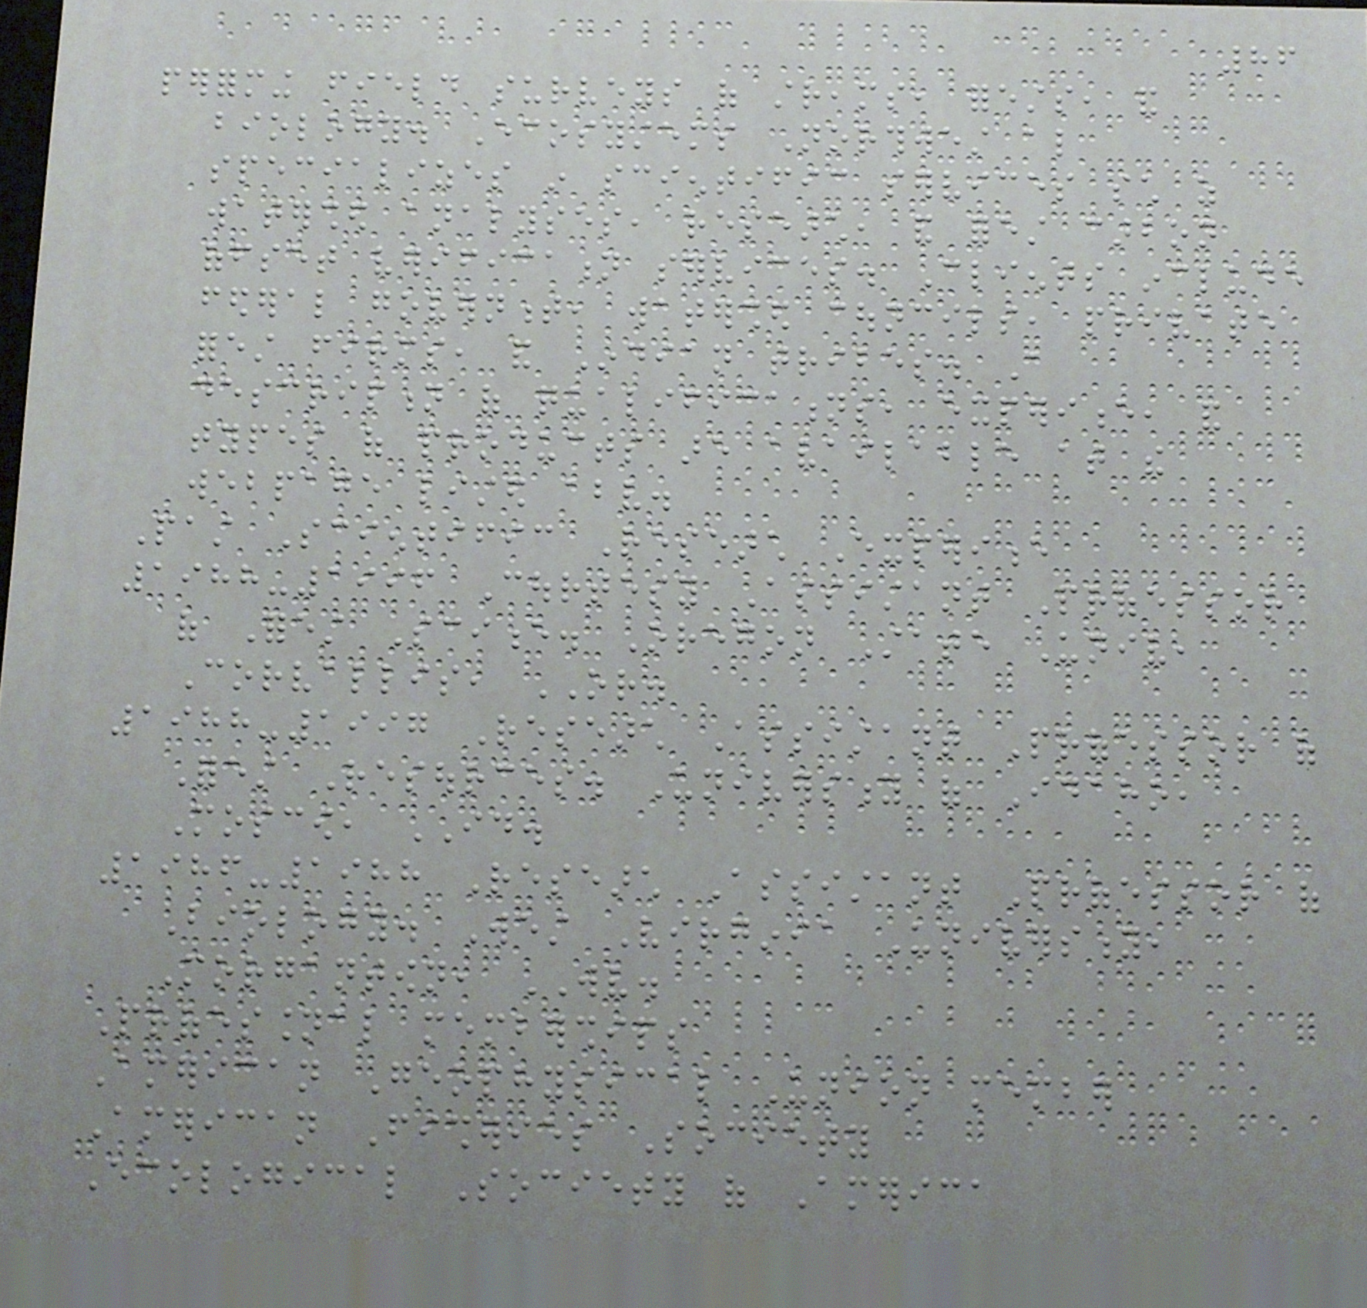86
performing field surveys of streams, forests, and
biology. Ecosystems Northwest also
specializes in scientific services such as
watershed analyses, research, and forest carbon
offset verification services. Clients include
federal government, watershed councils, private
forest firms, and Indian tribes. A
description of qualifications, experience, and
types of products are available at the
webpage listed above.
Past Scientific Research Experience
1988-1996 Courtesy Assistant Professor
of Forest Science. Oregon State Univ,
Corvallis, OR.
1988-1997 Research Assistant Professor of
Forest Resources. University of Idaho,
Moscow, ID.
1986-1988 Research Assistant Professor of
Biology. West Virginia University,
Morgantown, WV.
Professional memberships
American Geophysical Union member
American Fisheries Society
Ecological Society of America
